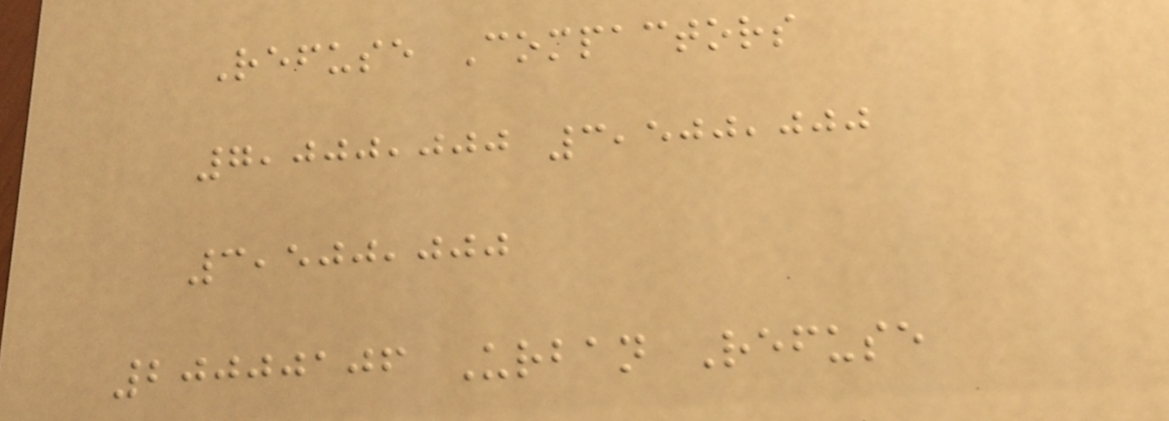Refuse Compactors
7,000,000 3,500,000
3,500,000
20000106 Urban Refuse
